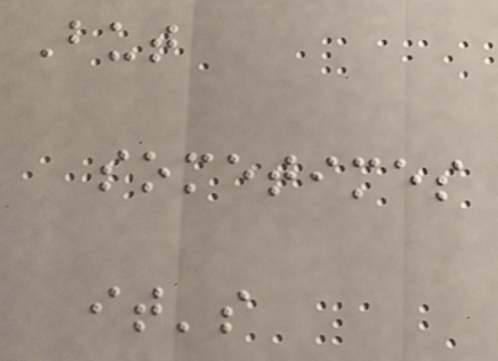But
sometimes
it's
